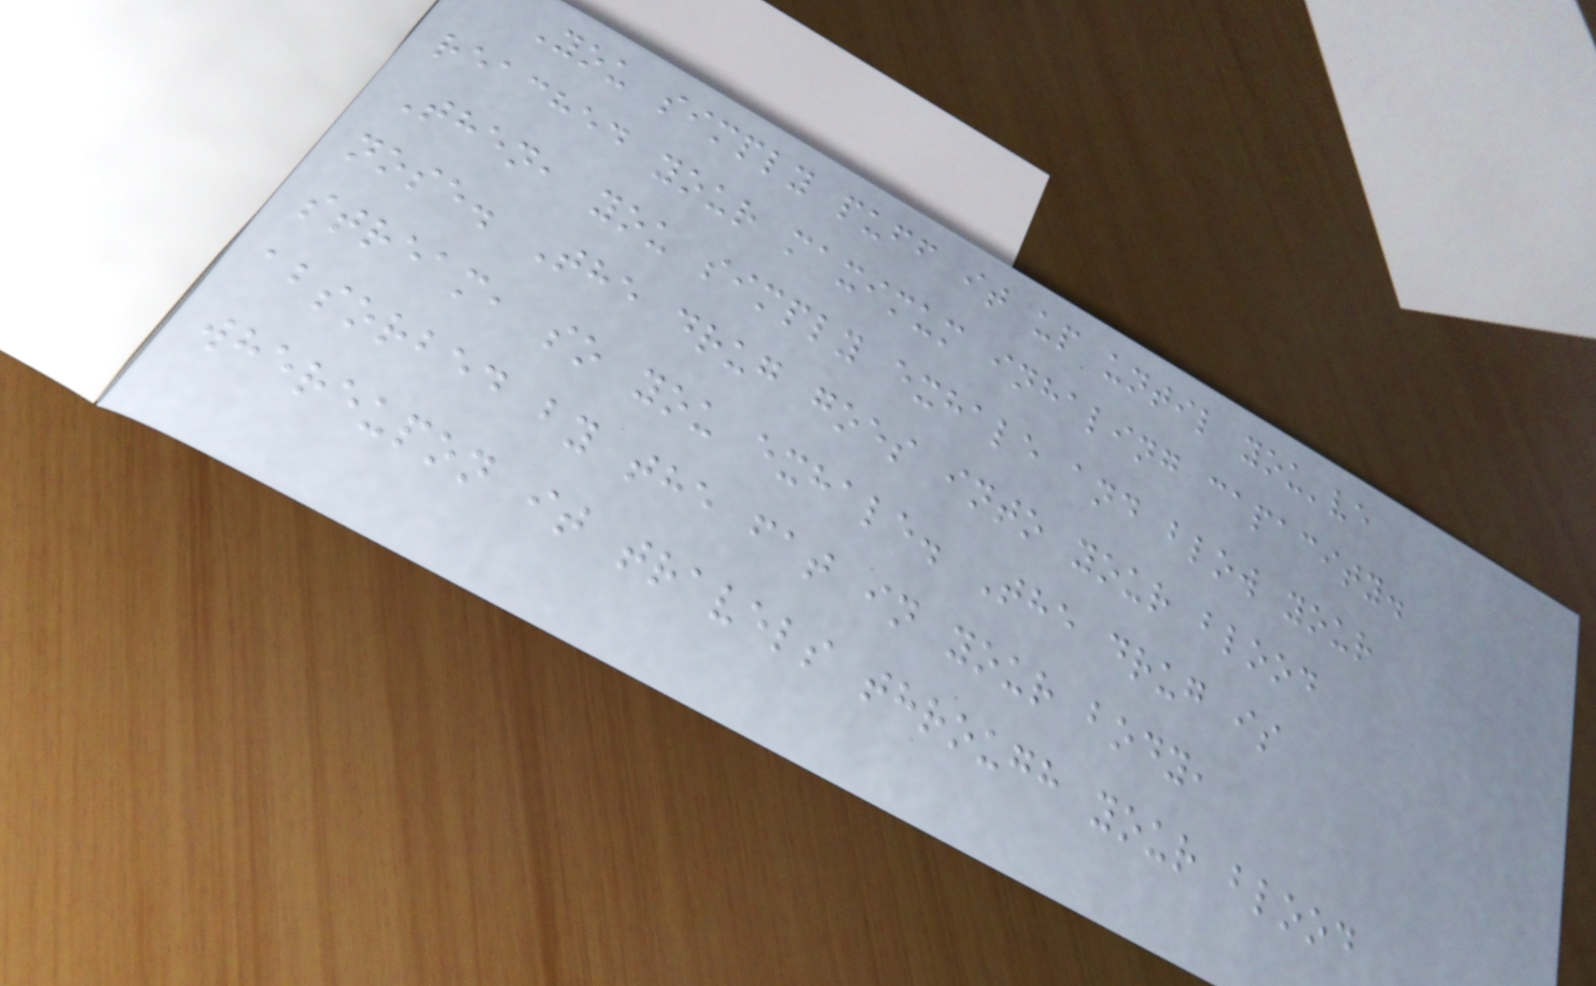You simply puff it up until you've
reached your maximum inhaling capacity.
Then, you simply exhale and blow your
nose. The drug goes into your blood
stream, so you exhale. The drug is
absorbed by the fat in your body,
whereupon it travels through your blood
